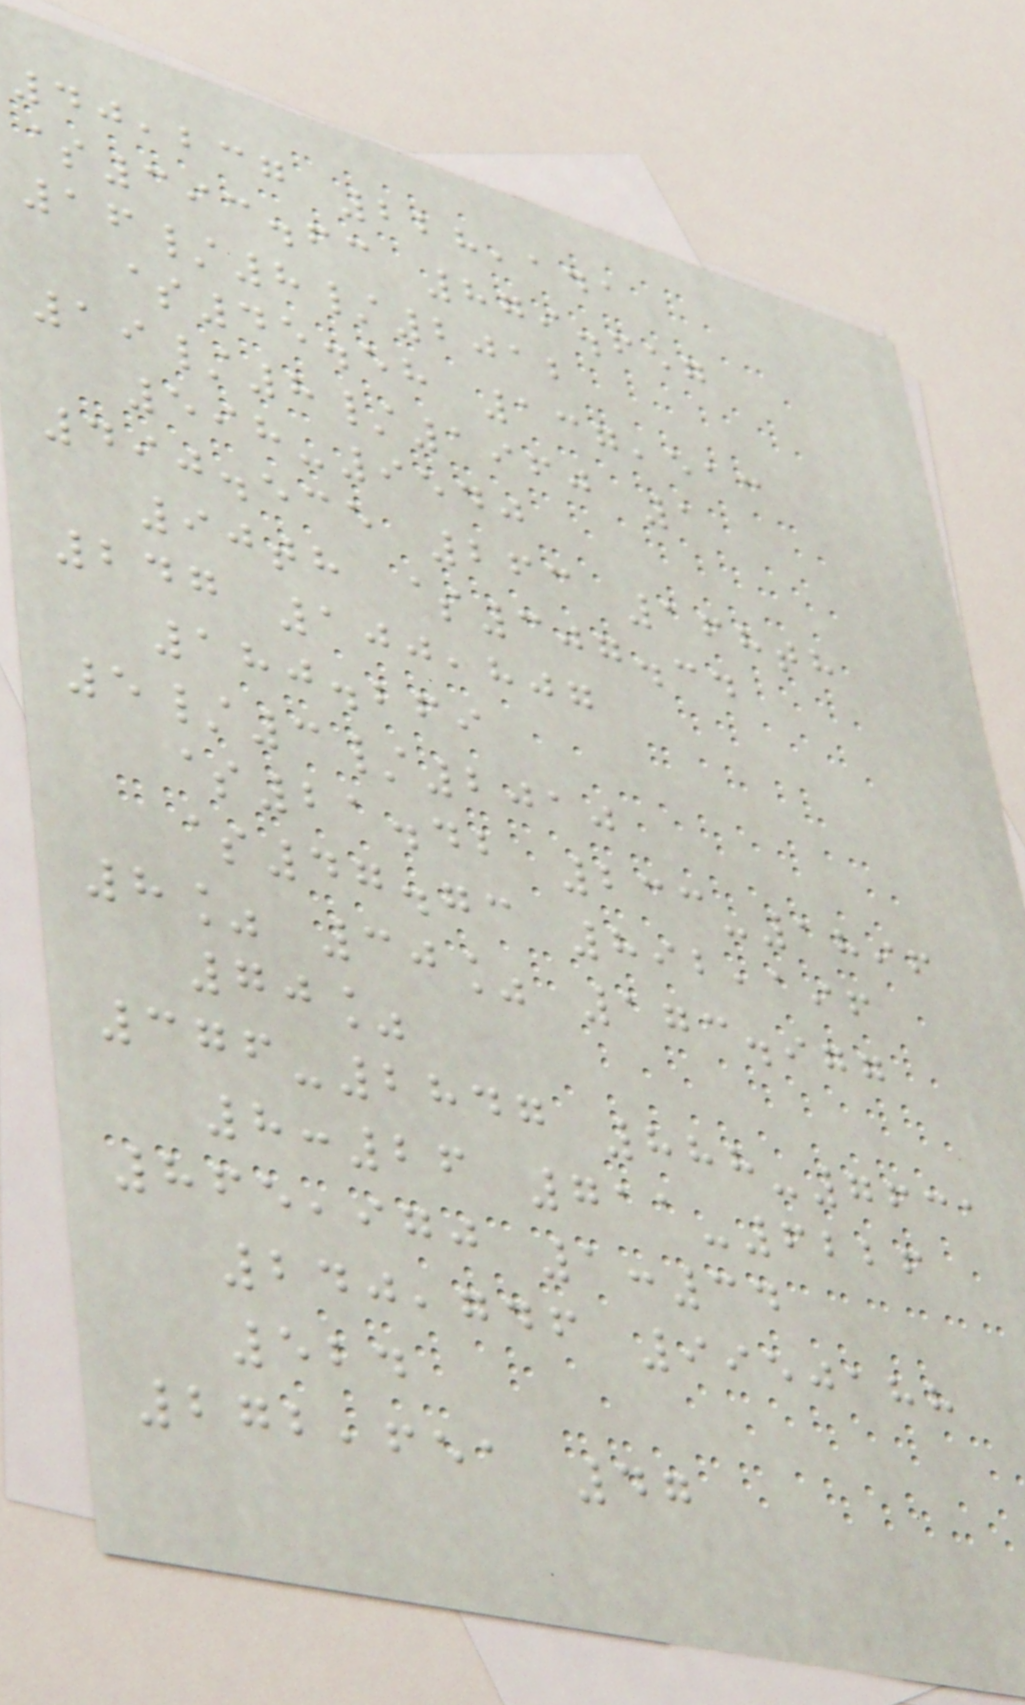40,237 228,141
$393.63 879.657
16/8/2012
$45.58 137,513
19/8/1960 1
598-9540
490.535 263 168th
90th $307.34
247 100,807
180.269
5/3/2010
$21.42 233-1896
$47.73 892,196
8% 30% 173.977
70%
376-2847 888-7631
8:26 711-6226
865,970 1:34
240,746 9950188
524
272,651 47
